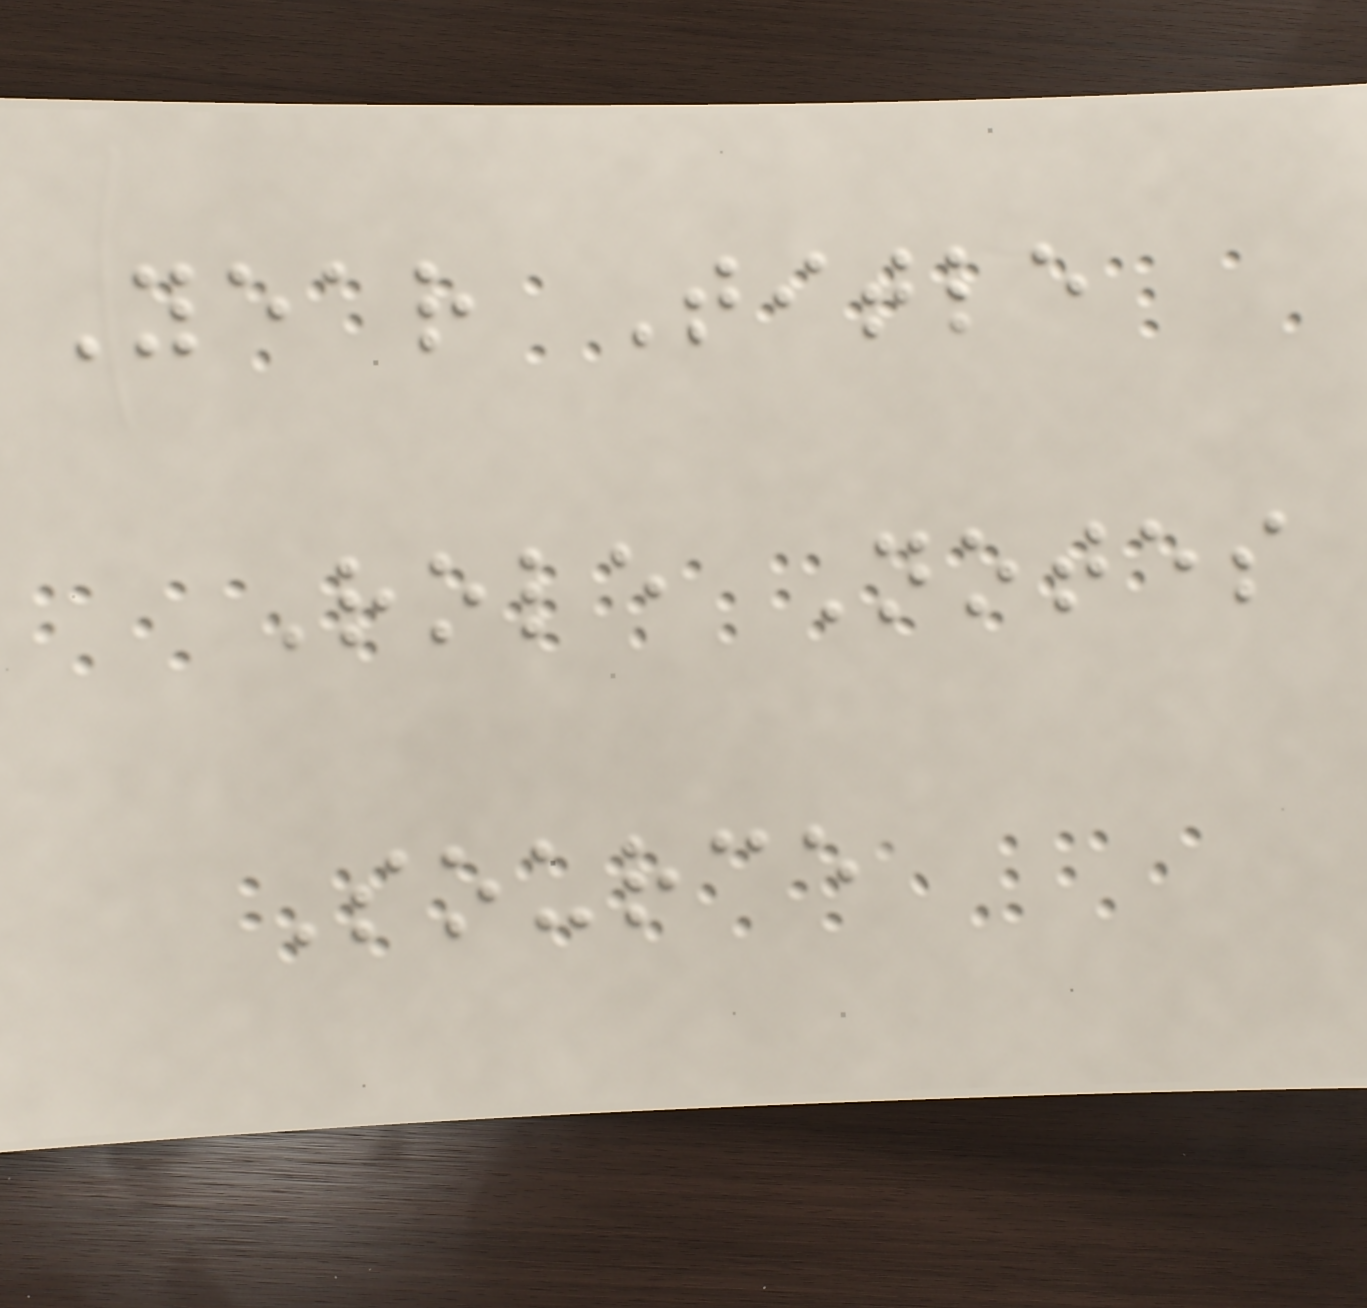Year Title
Role Notes
Source
